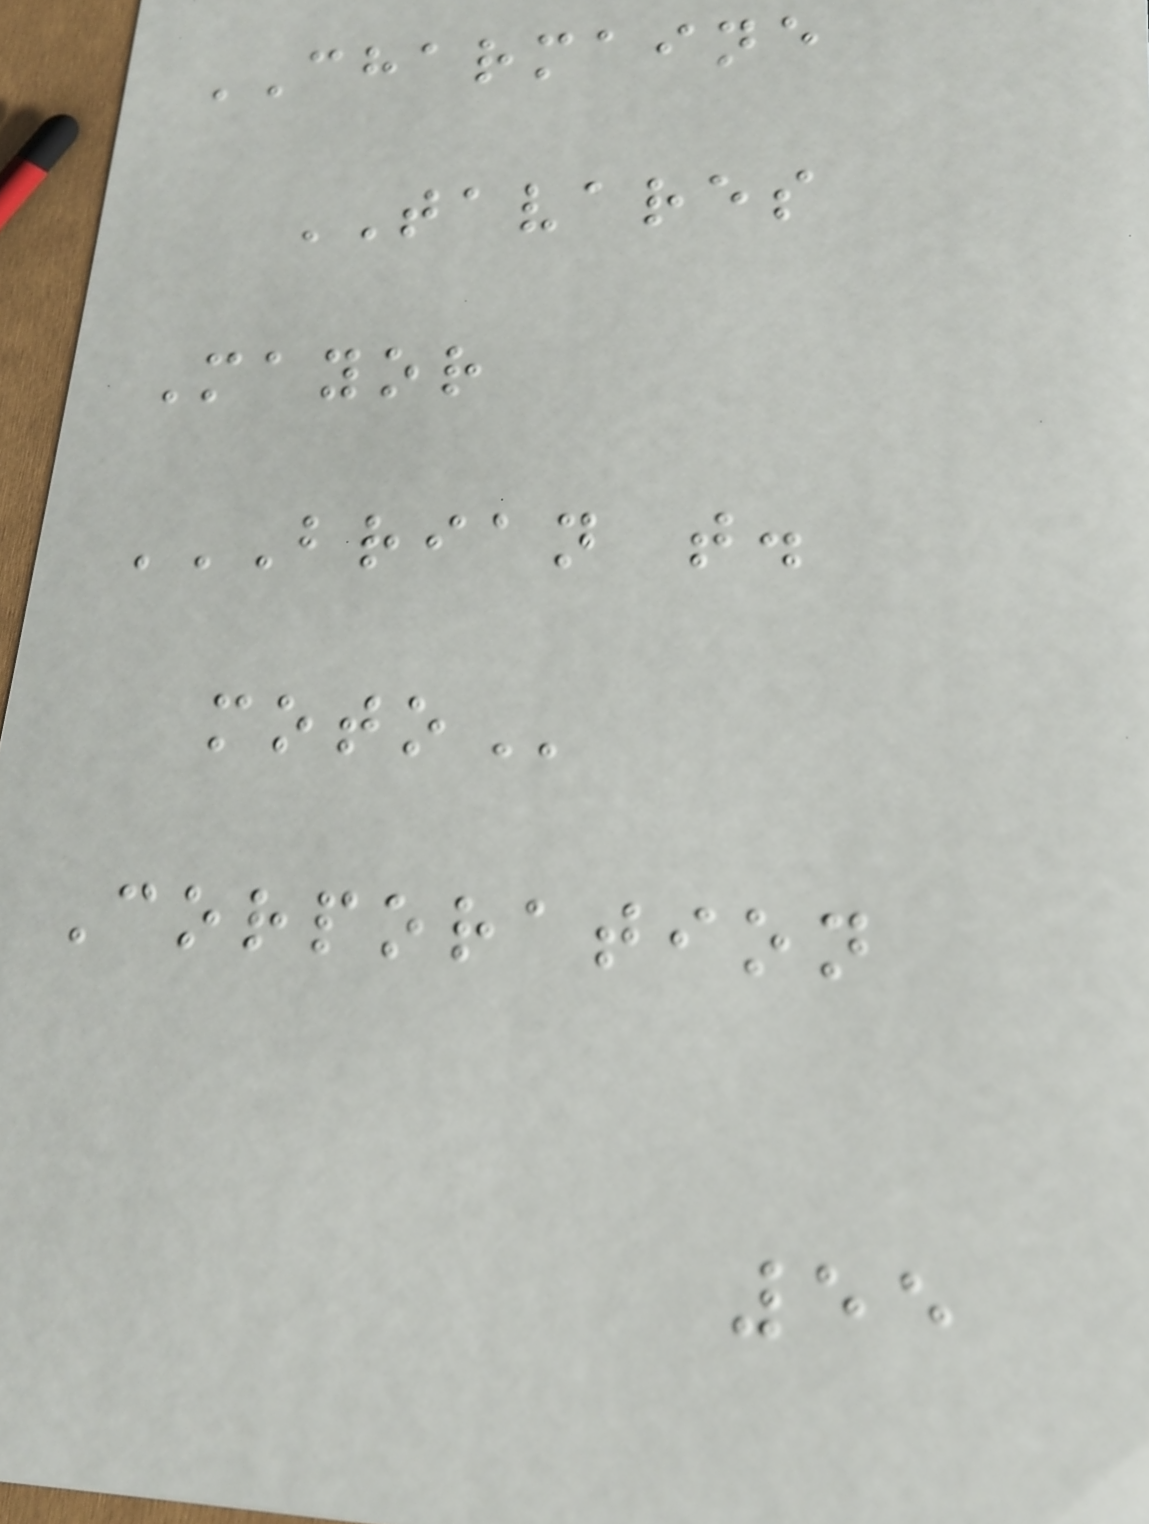CHARMAINE
TAVARES
Mayor
BRIAN T.
MOTO
Corporation
55
